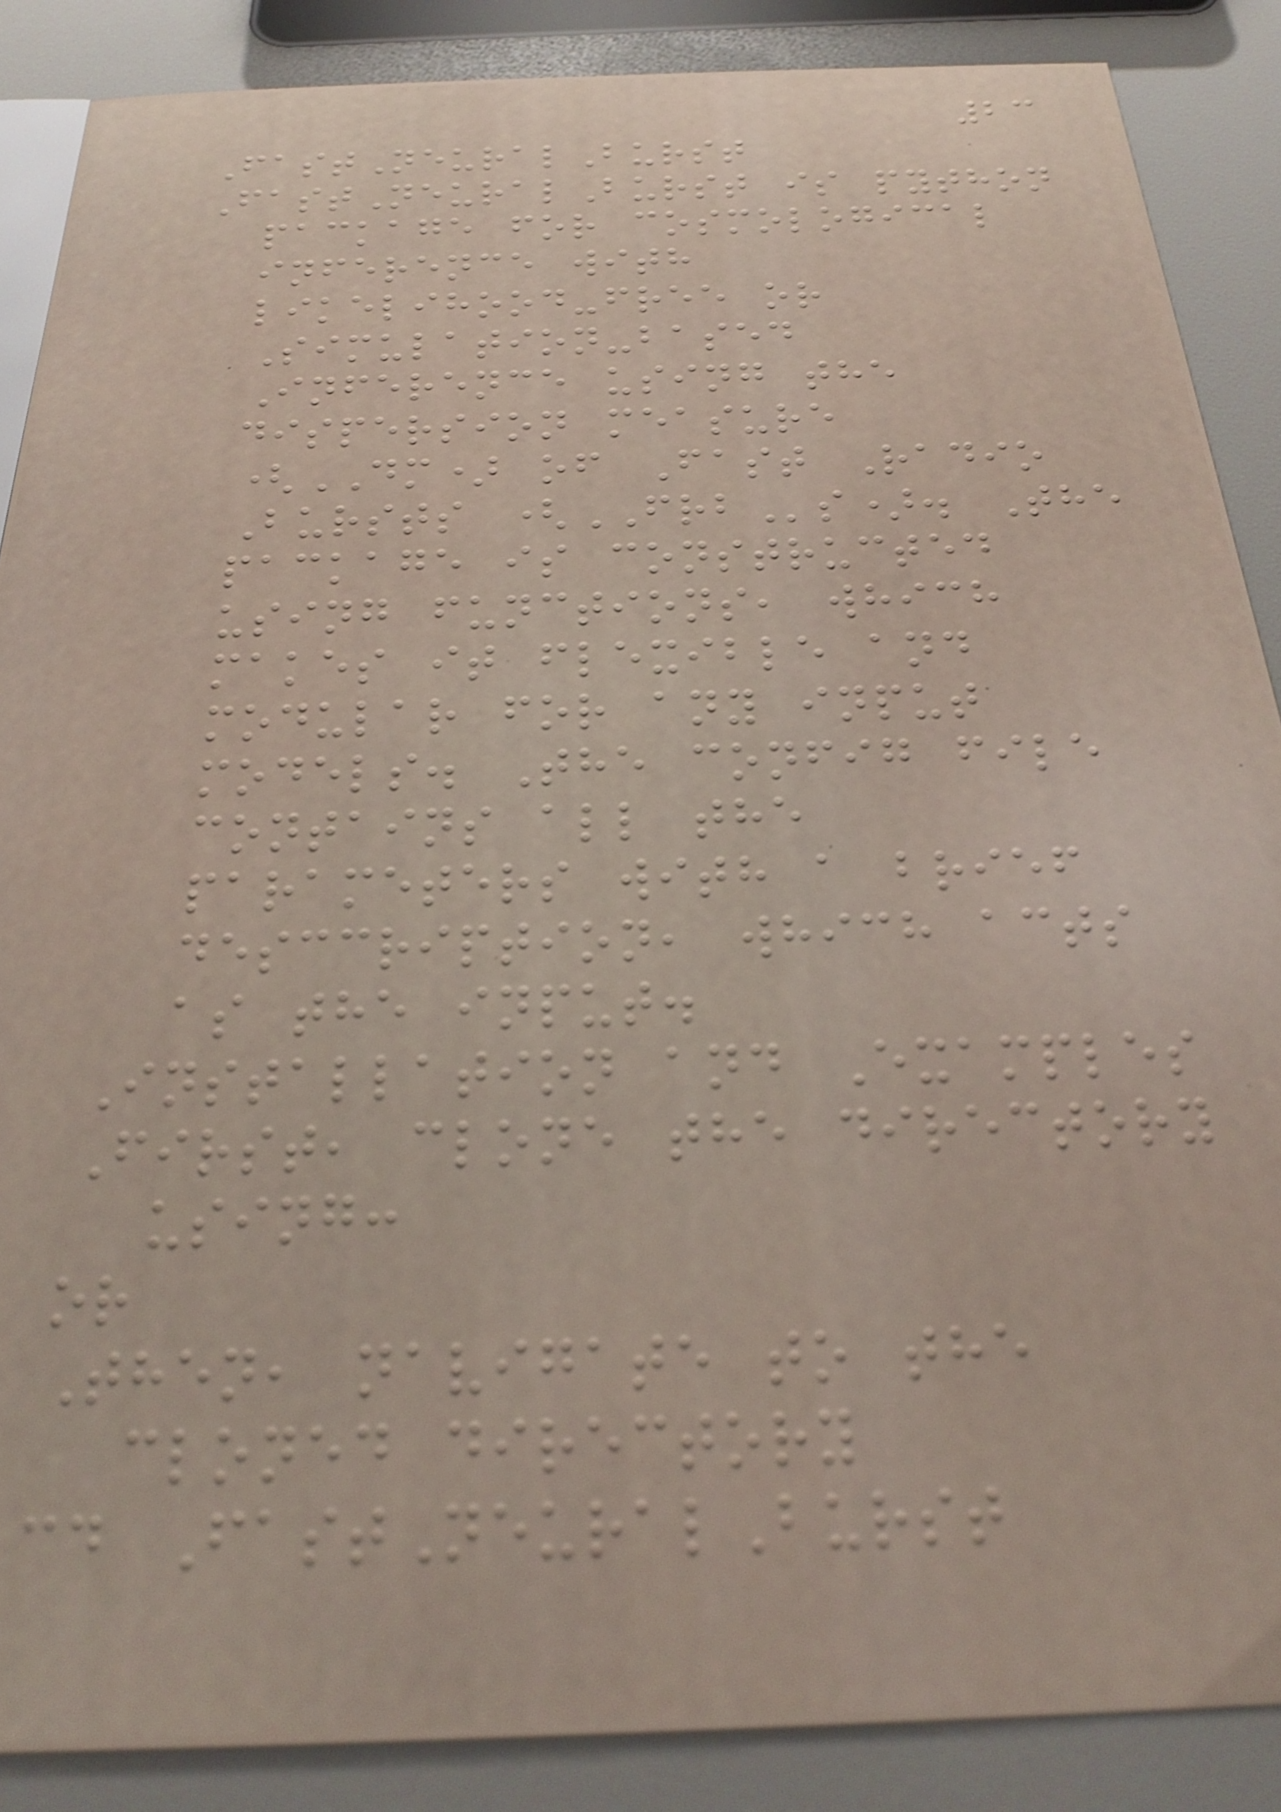23
FastNeuralBurst
FastNeuralBurst is python
package for cosmological
inference with
likelihood-free or
Simulation-based
Inference using the
dispersion measure
(DM) of Fast Radio
Bursts (FRBs). The
package is constructed
using functions, which
makes it flexible and
modular for any input
models. The config file
contains all the
parameters with a brief
desccription, which acts
as the input.
Installation and Examples
First, clone the directory
using:
or
Then, navigate to the
cloned directory
cd FastNeuralBurst
